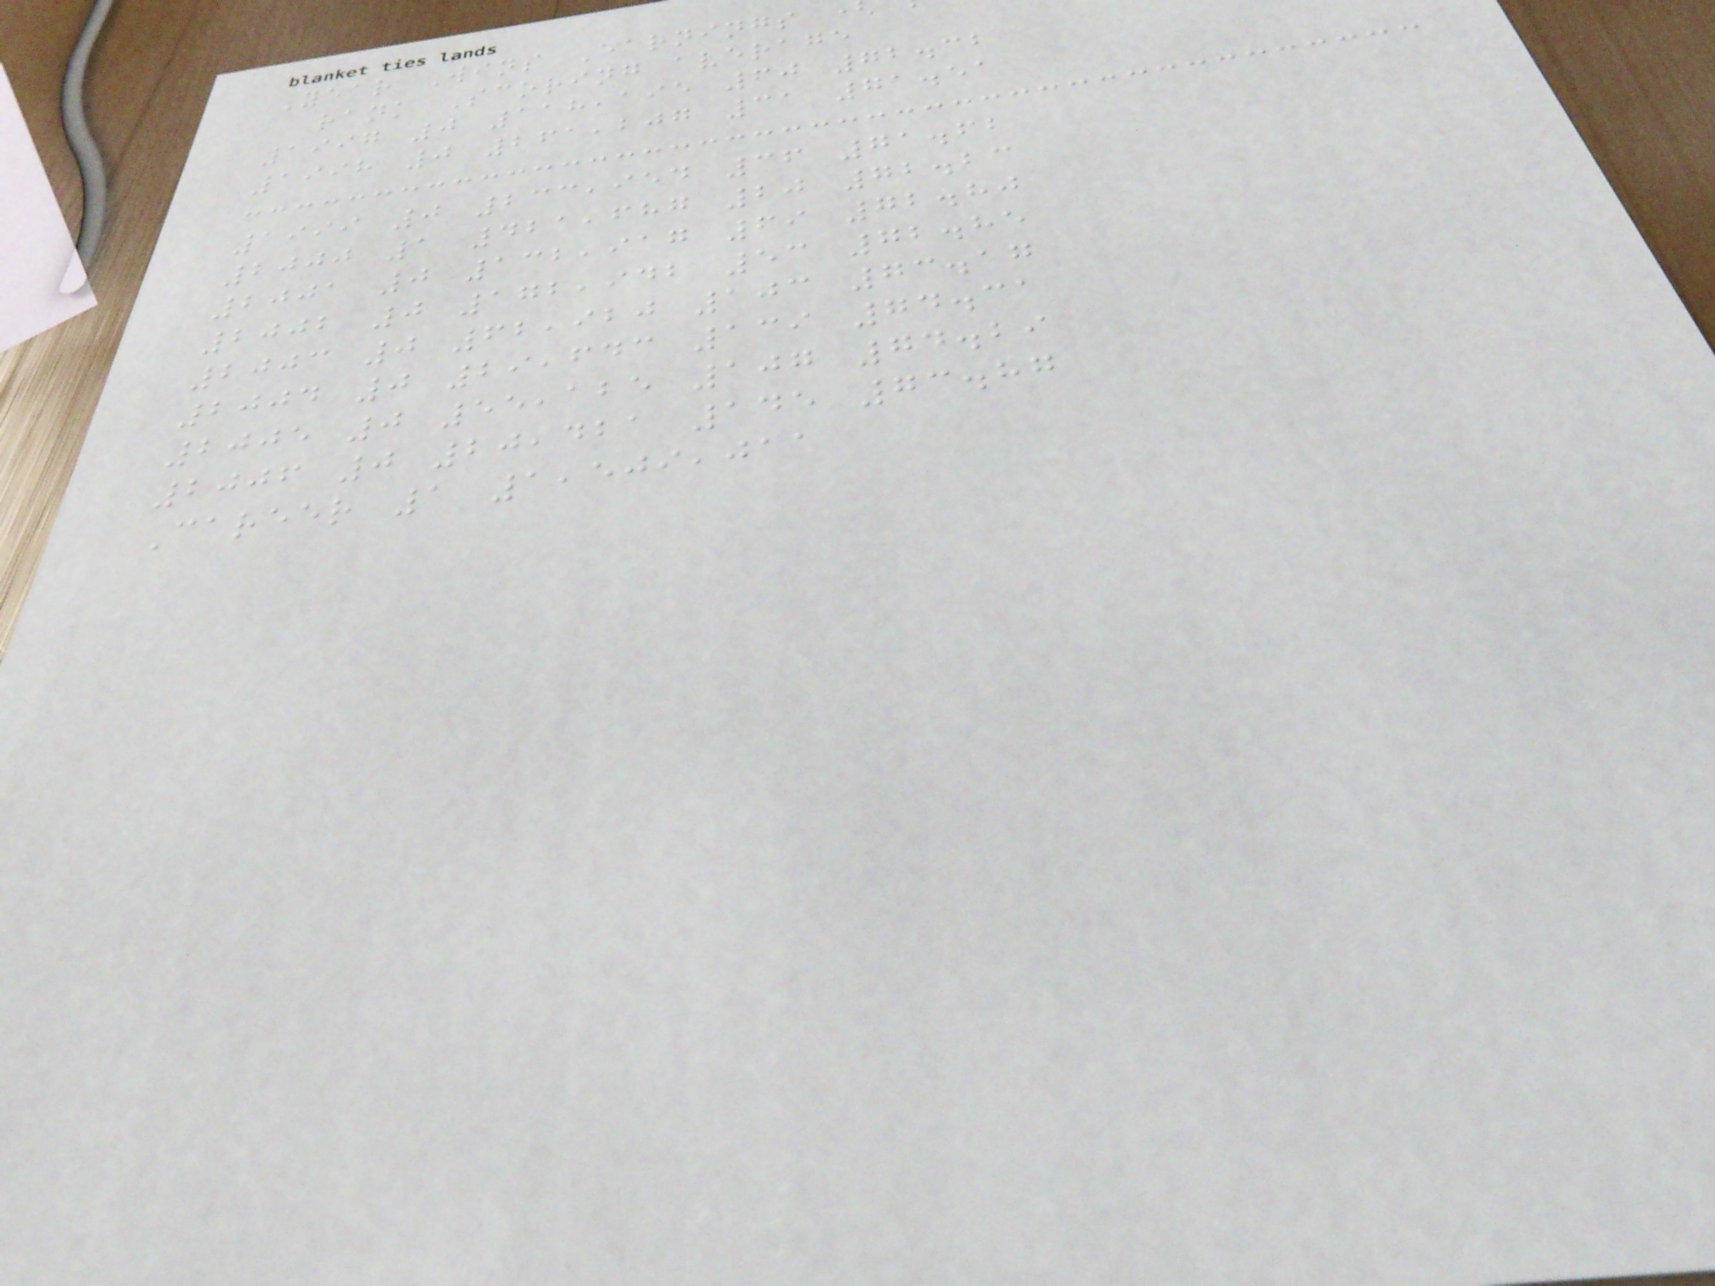Year Wins Earnings
rank Scoring average
1997 0 118,195 60 72.32
1998 0 261,207 31 71.51
1999 0 233,954 36 71.62
2000 1 421,687 20 72.23
2001 0 132,917 69 72.80
2002 0 172,942 53 72.85
2003 0 62,920 103 73.17
2004 0 29,643 139 74.31
2005 0 55,125 107 74.29
2006 0 20,421 145 73.87
Career 1 1,509,011
